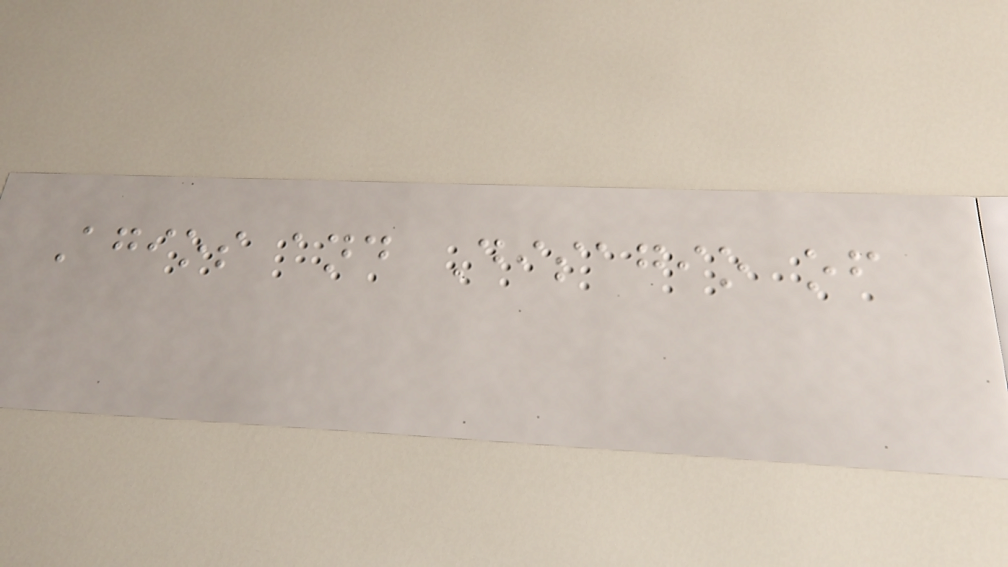Agios and Disagio of
